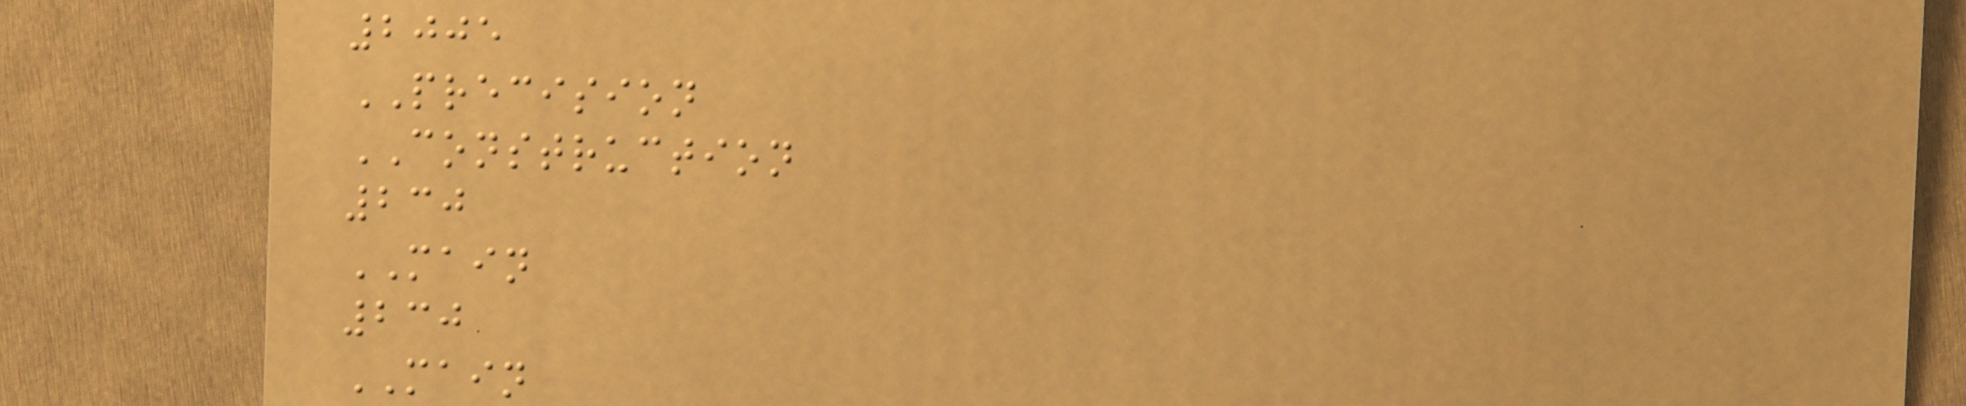2005
PRECISION
CONSTRUCTION
230
MAIN
230
MAIN
